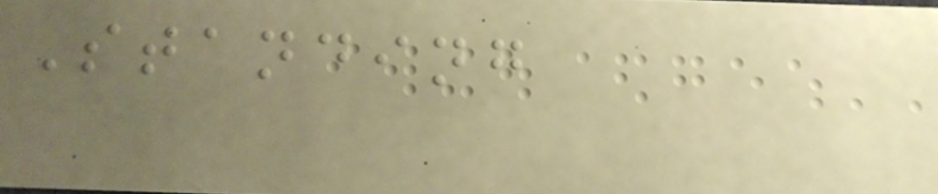Standing
